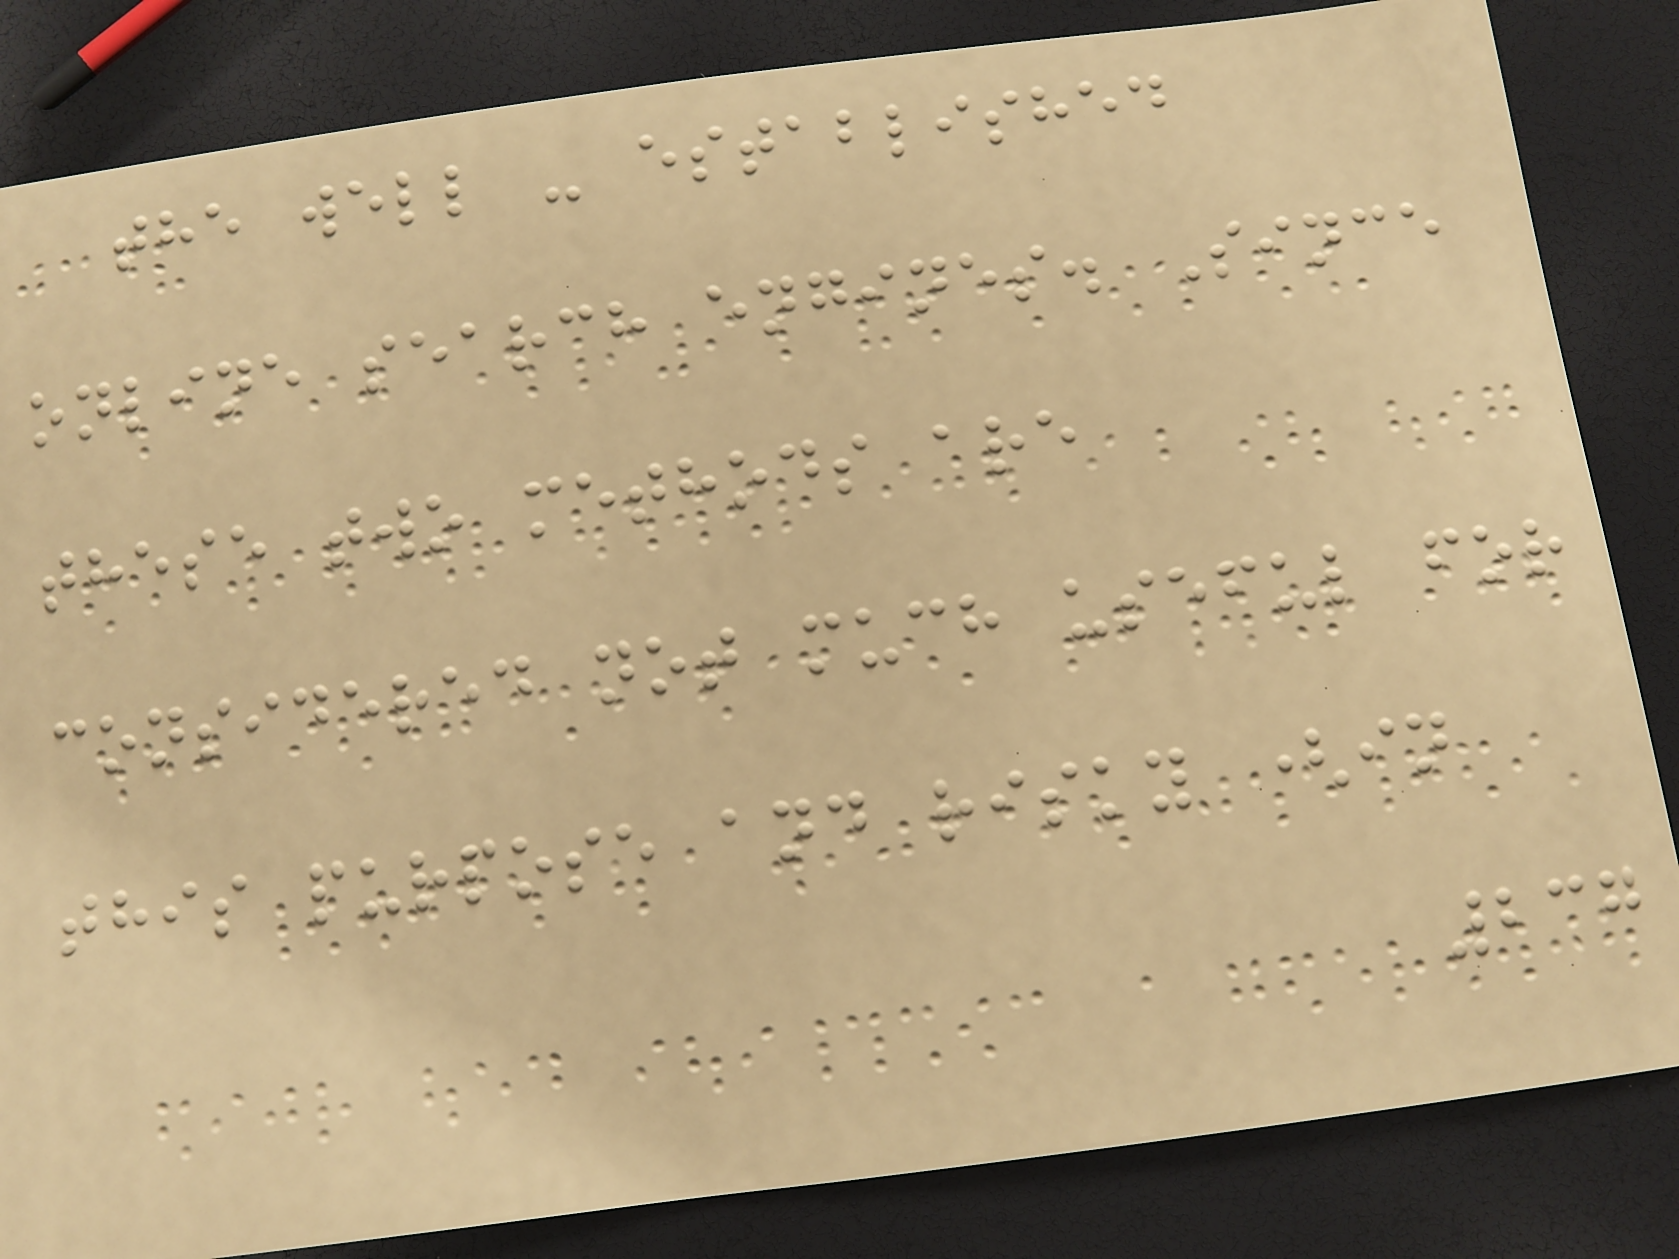the well - established
online search engines. Since
these two methods are
considered not much useful for
this purpose and risky (in
237
